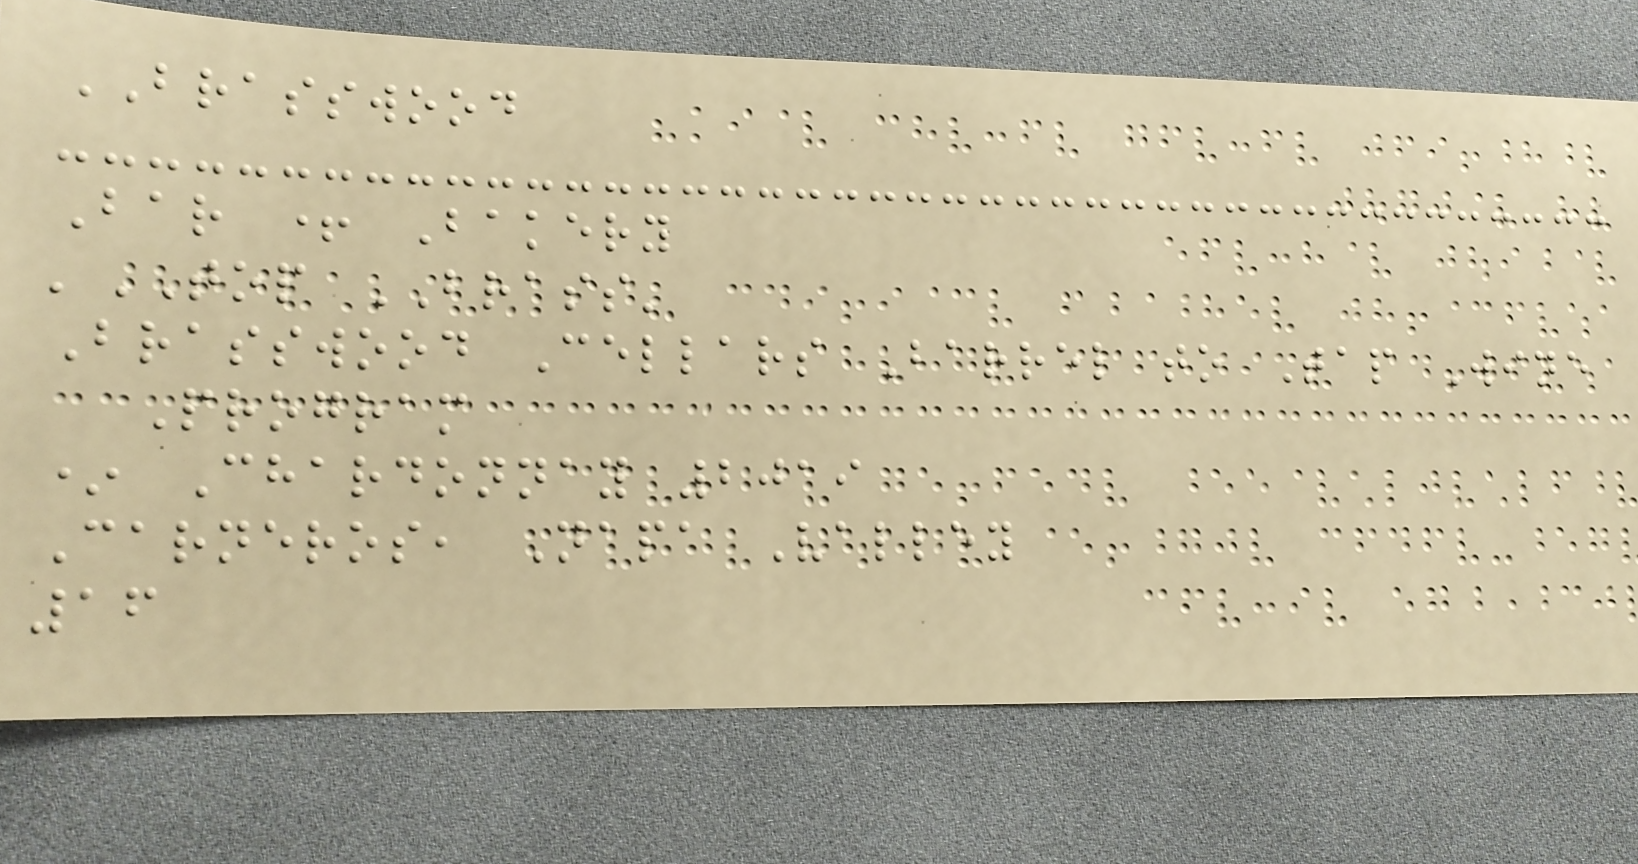BRASSWOOD
Bar + Bakery
'TOP BRASS'
Brasswood Cellars Barrel to Tap Wine
Program
* Chardonnay 2019
Carneros, Napa Valley
16
